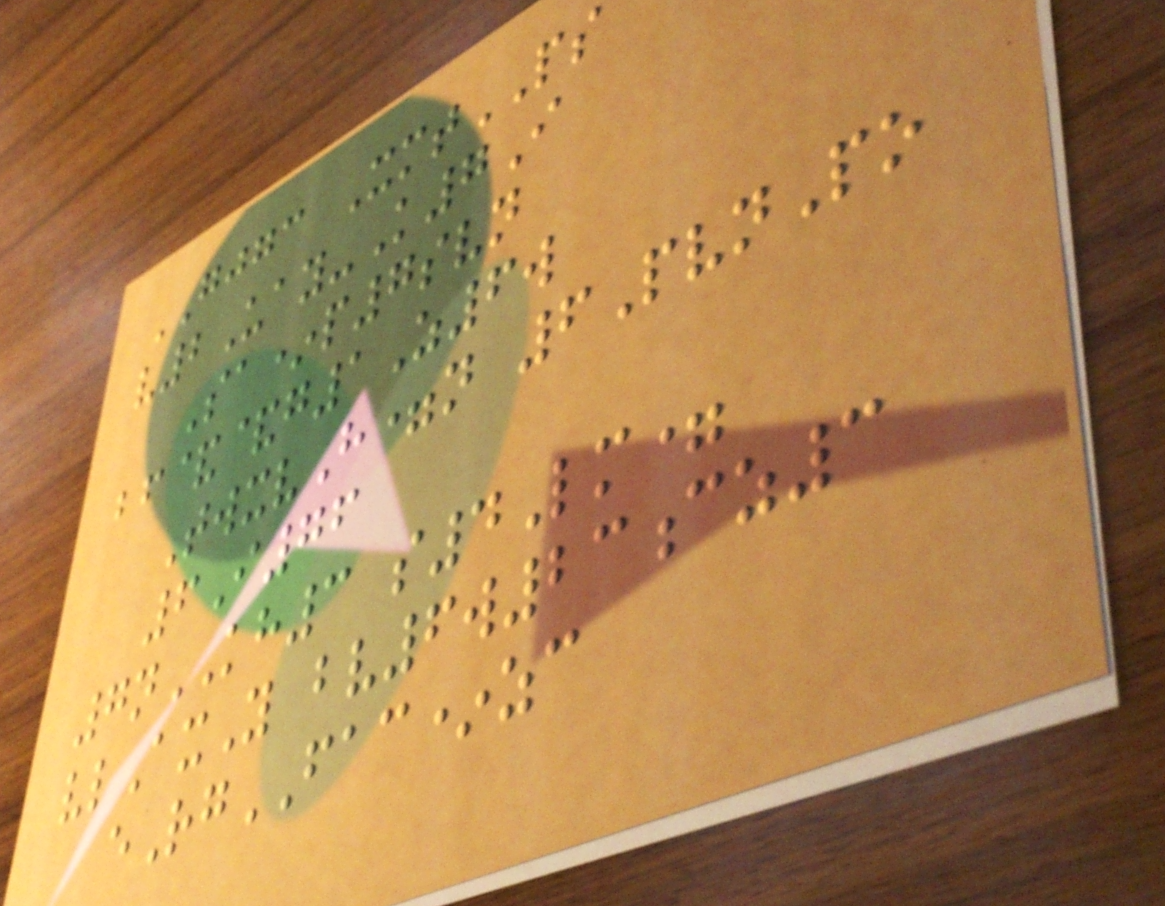GJGC XmtPS
v2Uay-K7I
Sa*p7svn
bf&&g1Z6w
TwxvH=n 6PvnPo
6I76
7nKH3 s4Lm=
vlAxY bv6w23cz3
eRgFAC*zc
